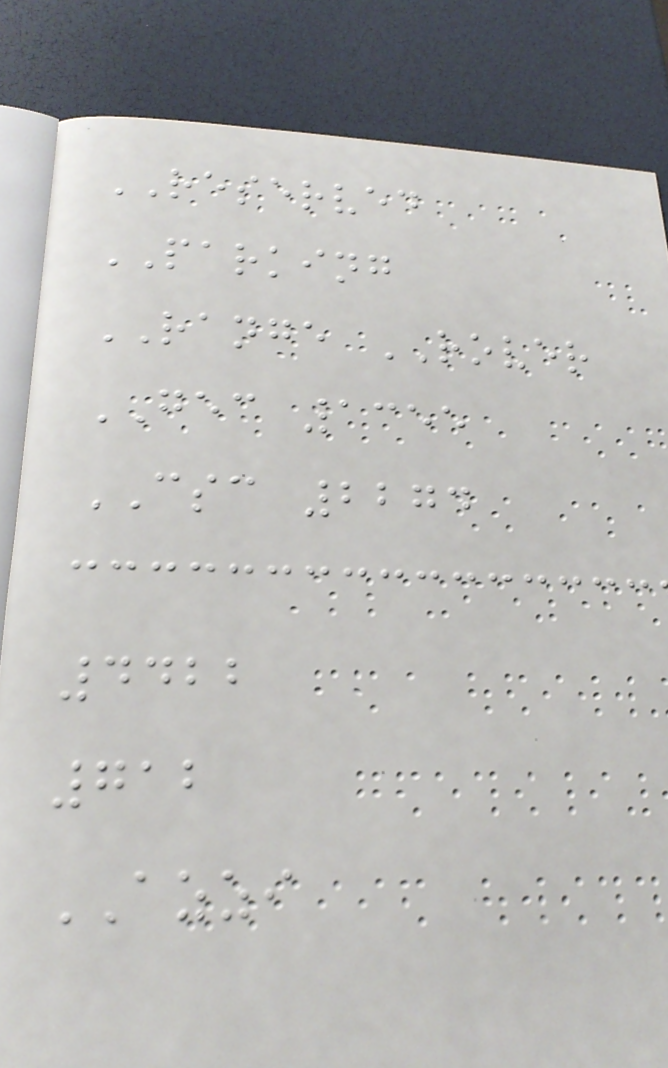RESERVED
PARKING
RANGE ROVER
GEC 1355
CSC 2274
4422
712
AZZI
